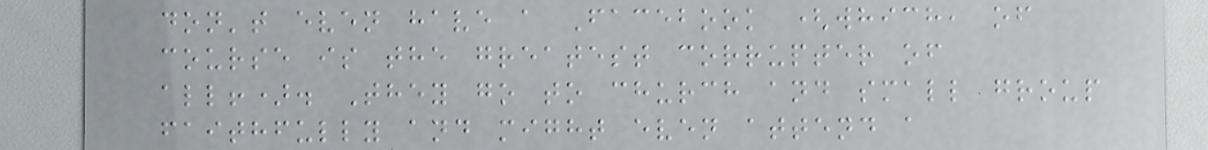don't even have a Facebook (which, of
course is the greatest corrupter of
all!). They go to church and small group
faithfully and might even attend a
